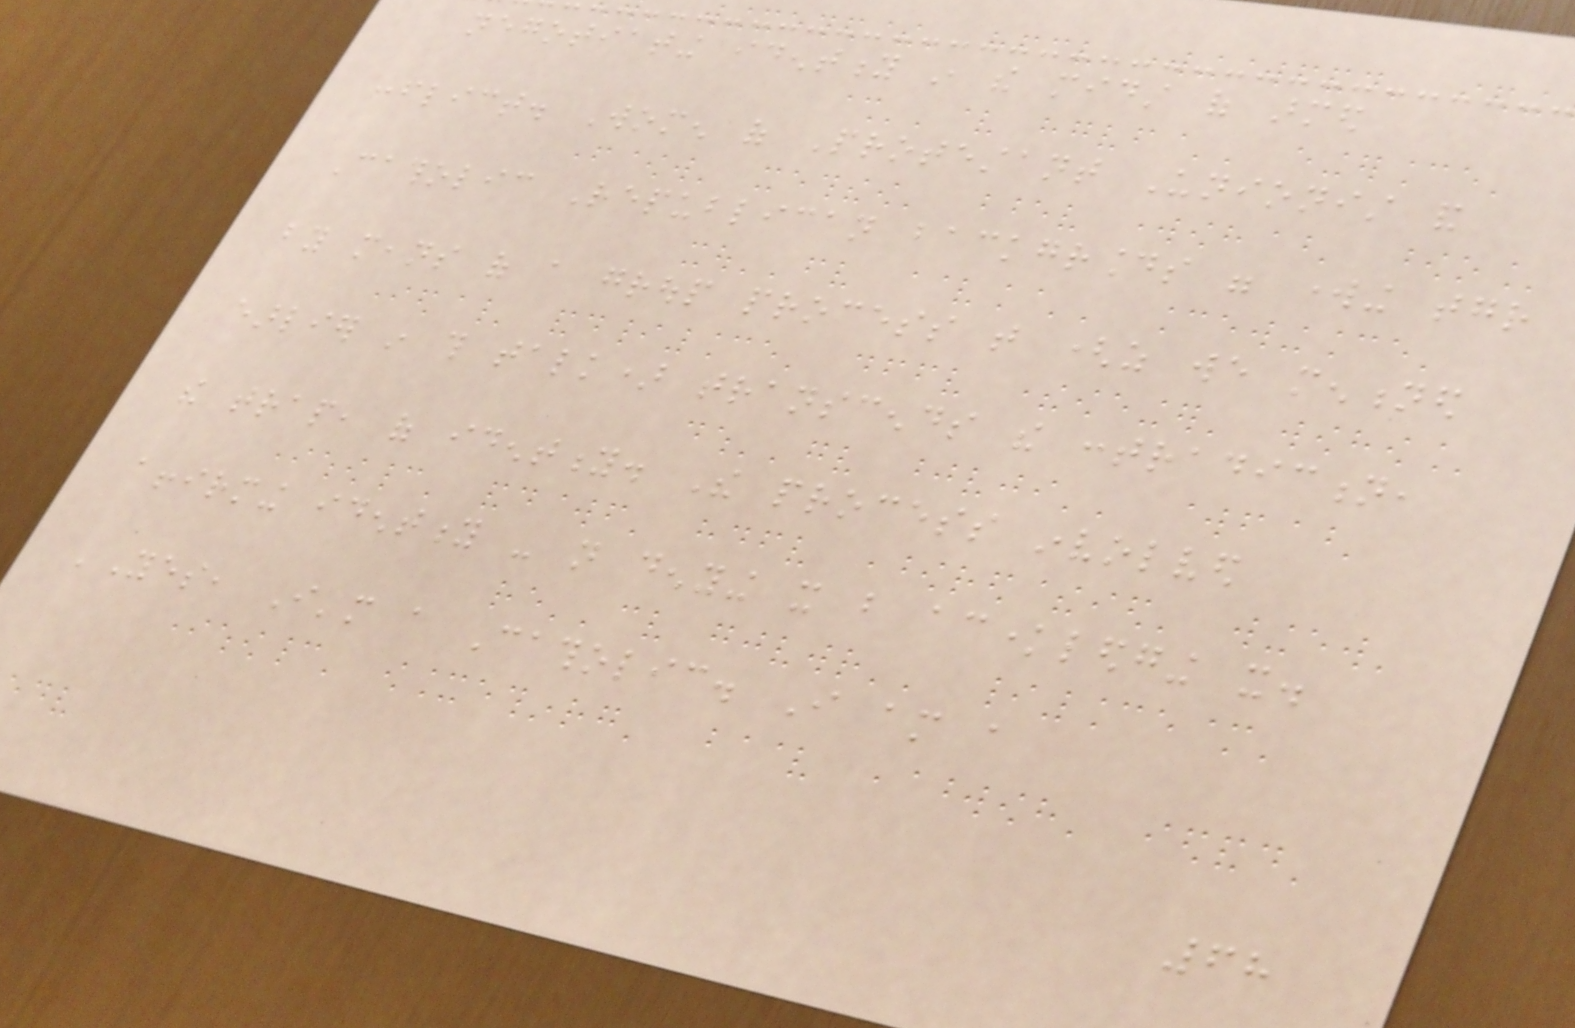negotiating identity in the midst of armed
conflict. Women of Protestant Unionist and
Catholic Republican backgrounds were working together
by means of a group process that (as we mentioned
earlier in this talk) transcends the contradiction,
the trap, of identity. The process involved
affirming identity - not denying it but acknowledging it.
'Yes, I'm a Catholic. I am a
68
